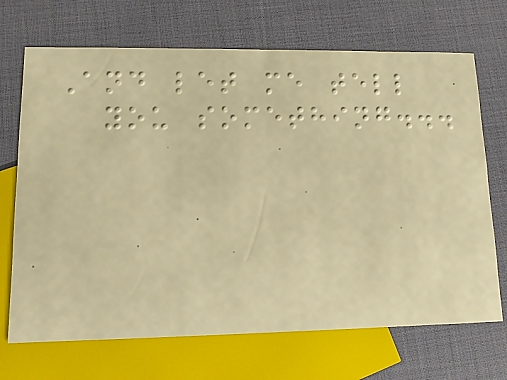And let me tell
you something...
